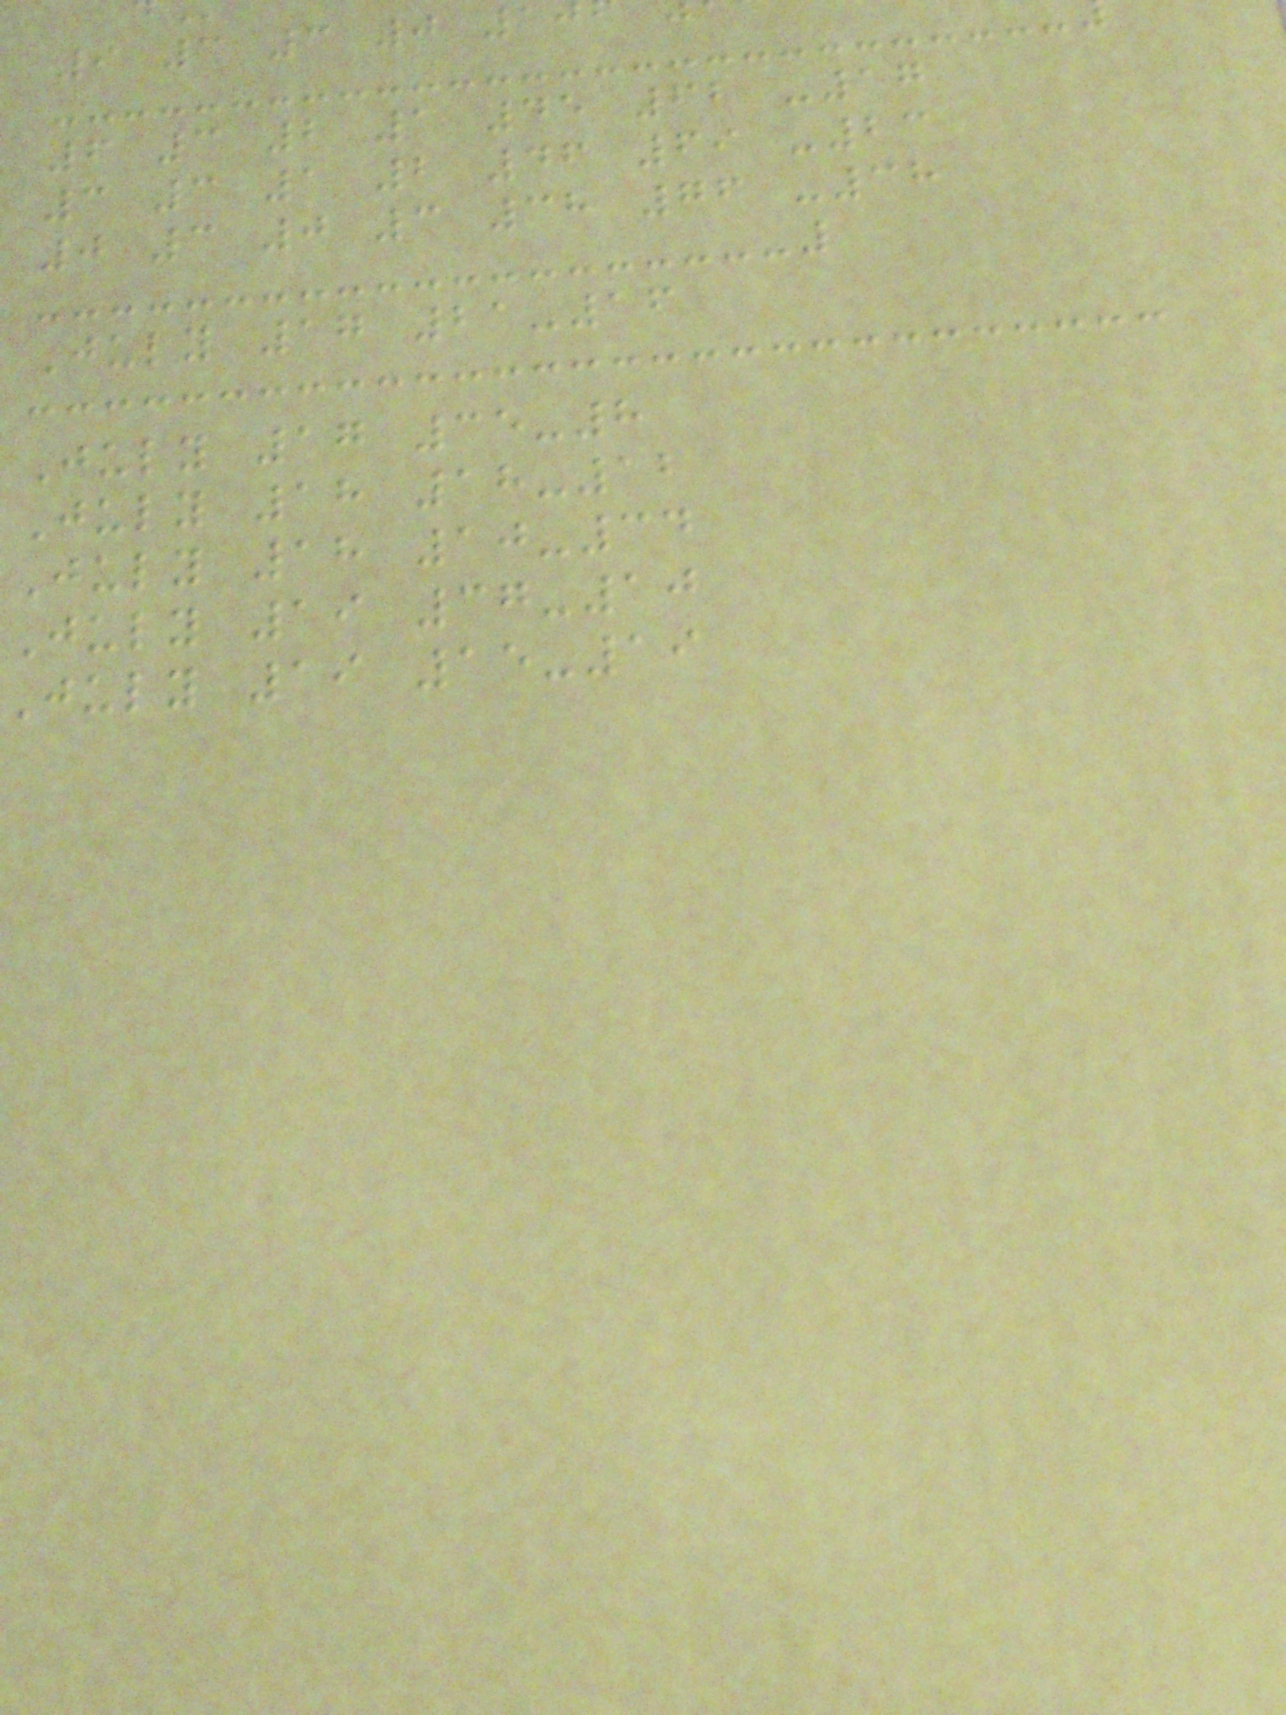9 3 3 0 1
6 3 2 1 45 62 -17
3 3 1 2 46 69 -23
0 3 0 3 38 76 -38
July 17 21-16
July 17 35-8
July 18 18-12
July 18 10-34
July 19 37-10
July 19 15-19
